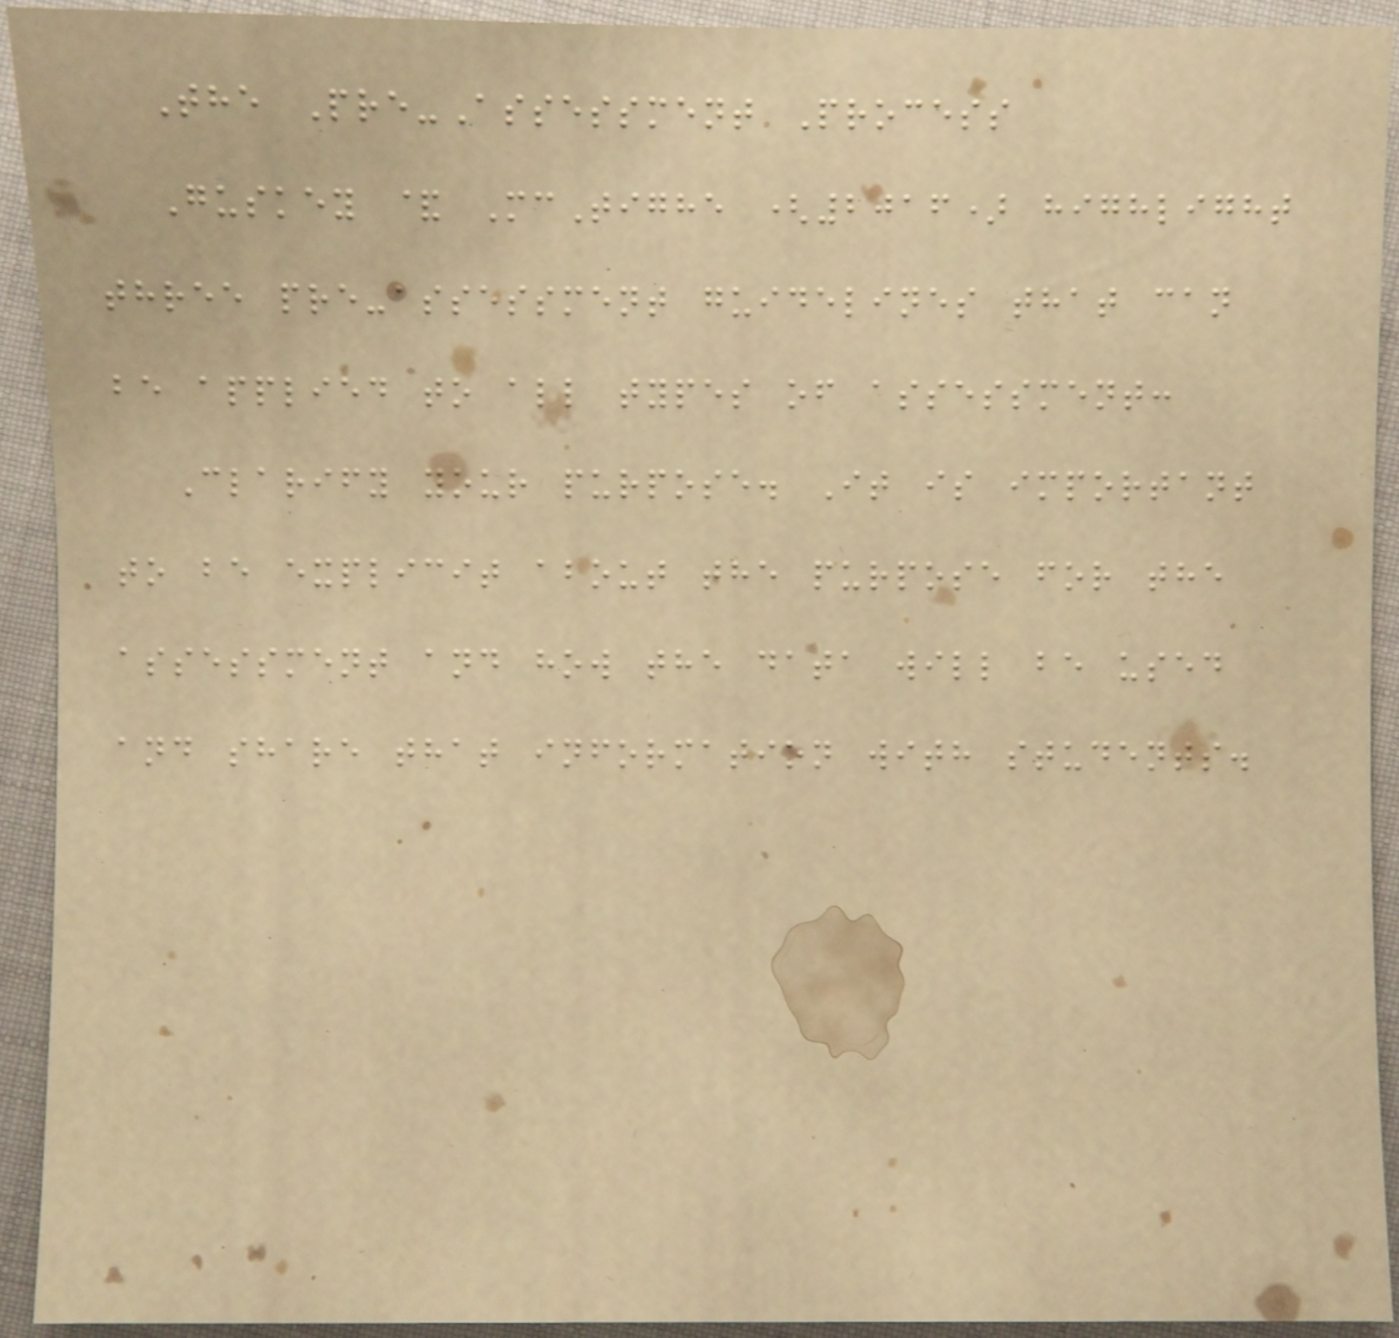The Pre-Assessment Process
Guskey & McTighe (2016) highlight
three pre-assessment guidelines that can
be applied to all types of assessment:
Clarify your purpose. It is important
to be explicit about the purpose for the
assessment and how the data will be used
and share that information with students.
